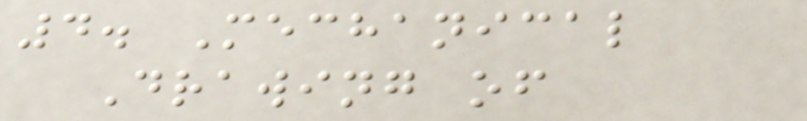4. Mechanical
Drawing of
